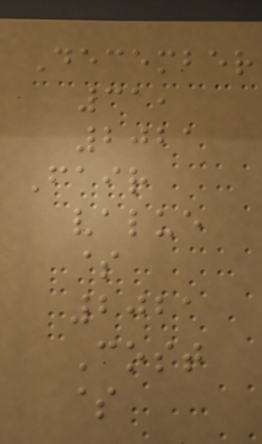December
31,
2021
Fair
value
$
2021
Cost
$
